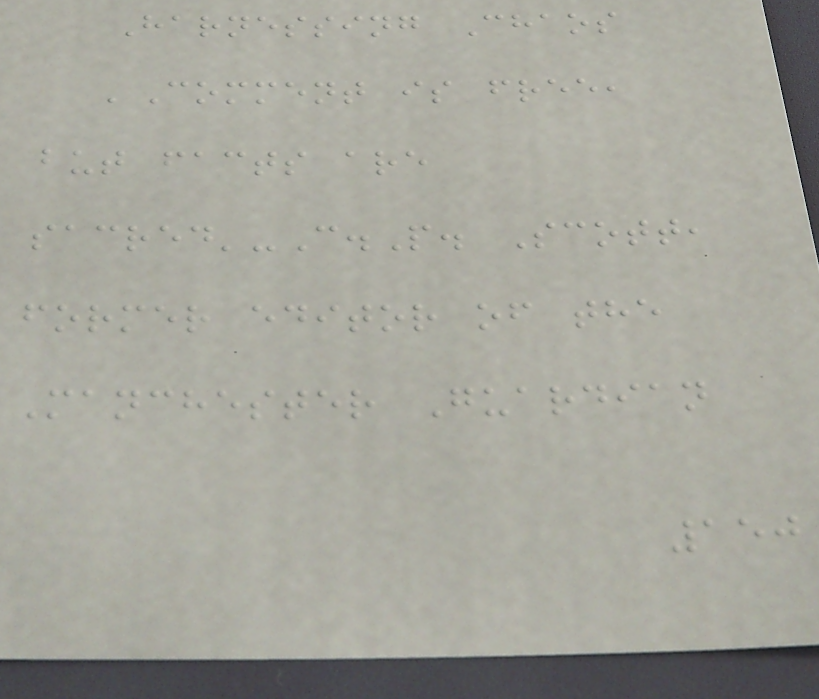Harnessing Chaos
'Comment is free,
but facts are
sacred'-C.P. Scott,
former editor of the
Manchester Guardian
150
